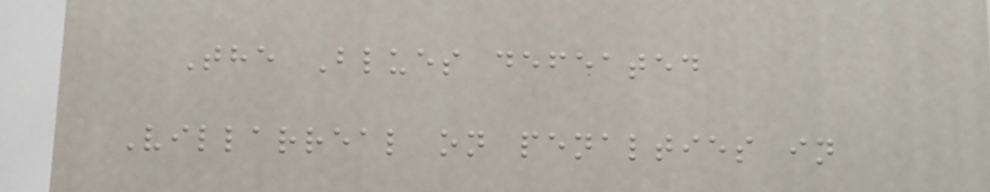The Blues defeated
Villarreal on penalties in
